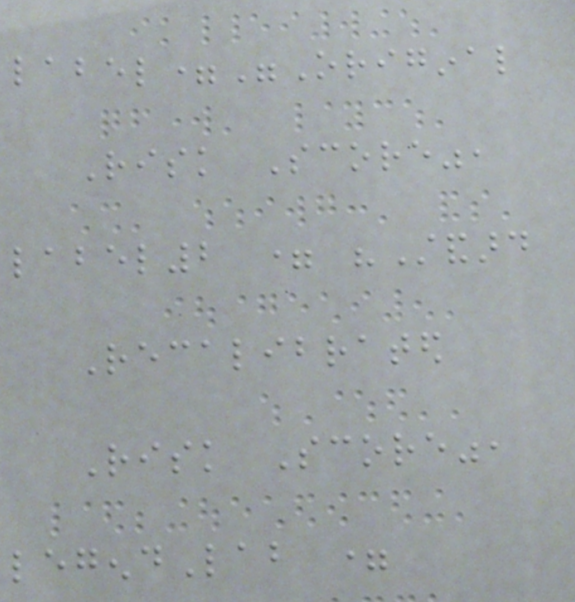label="Original
Risk Score",
label2 = "Standard
Recalibrated
Risk Score",
legendLab =
